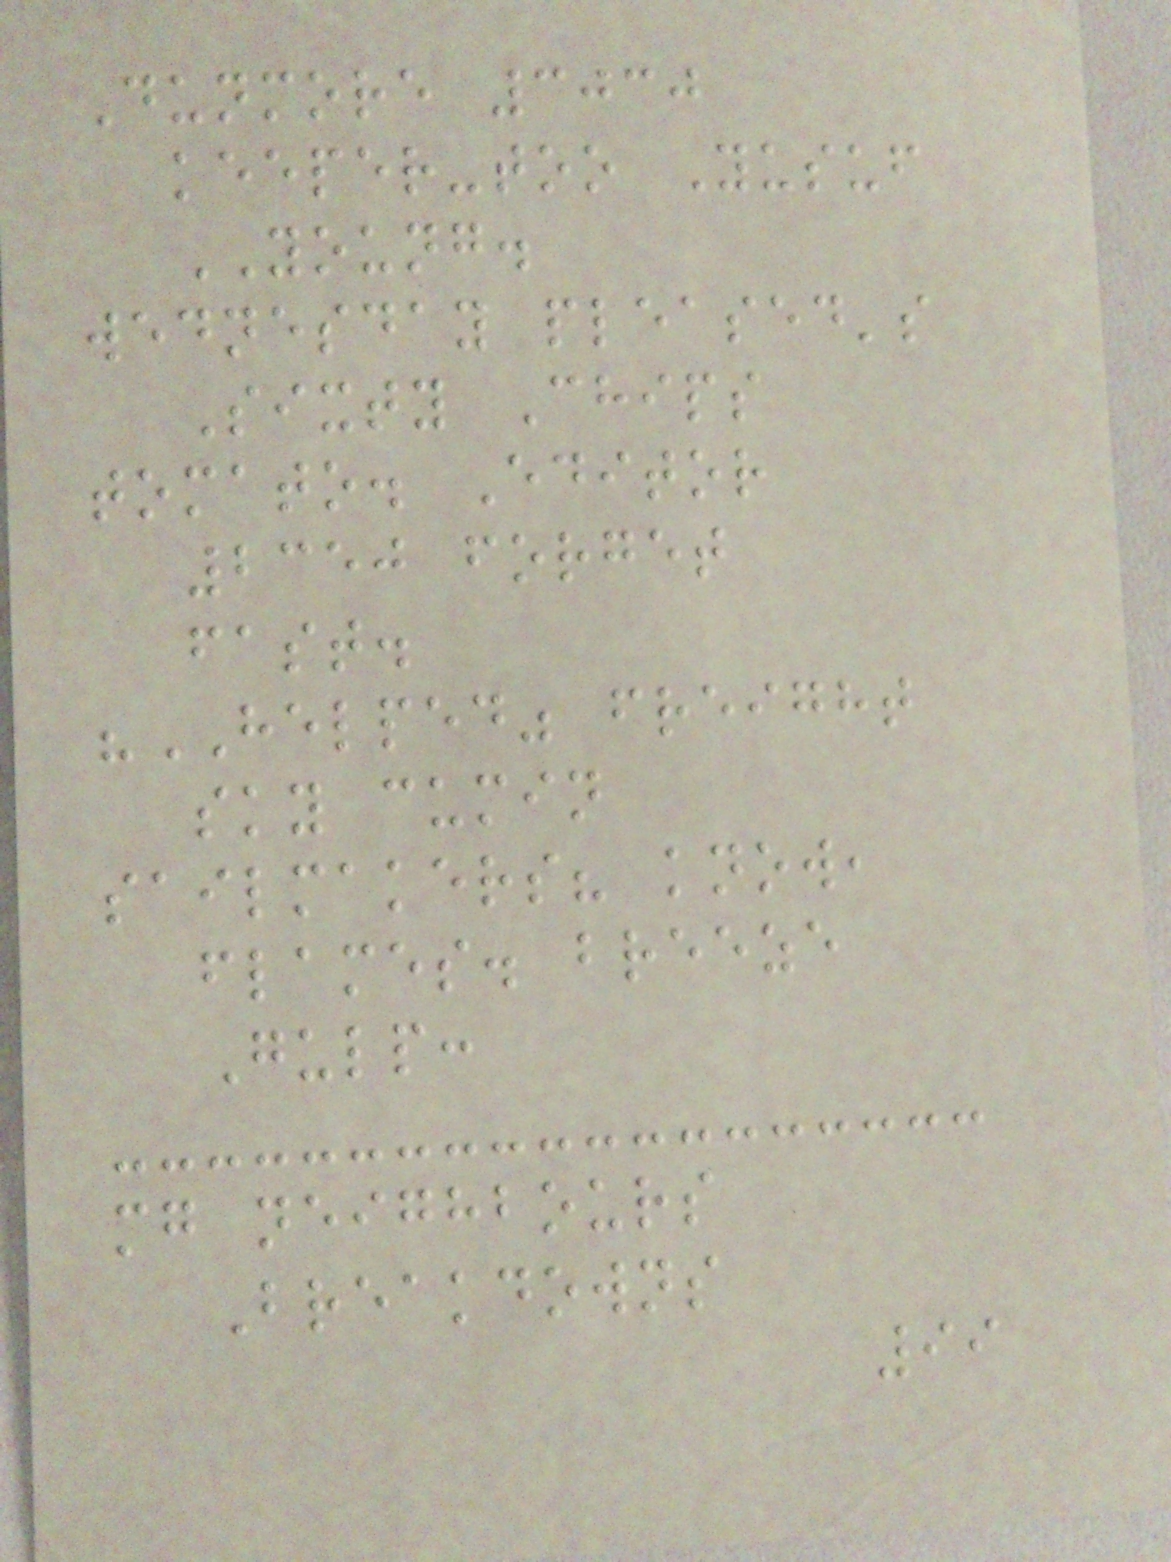Dunmore 3030
keeper-too Yusuf
YOUNG.
wednesday pleased's
Sixty Chips
tomato. Editor
2350 forget
fast.
"HELPED" freight
sky cumin
sailmakers? know,
flames. breeze
Gulp:
mg neighbours
Breakdowns
99
